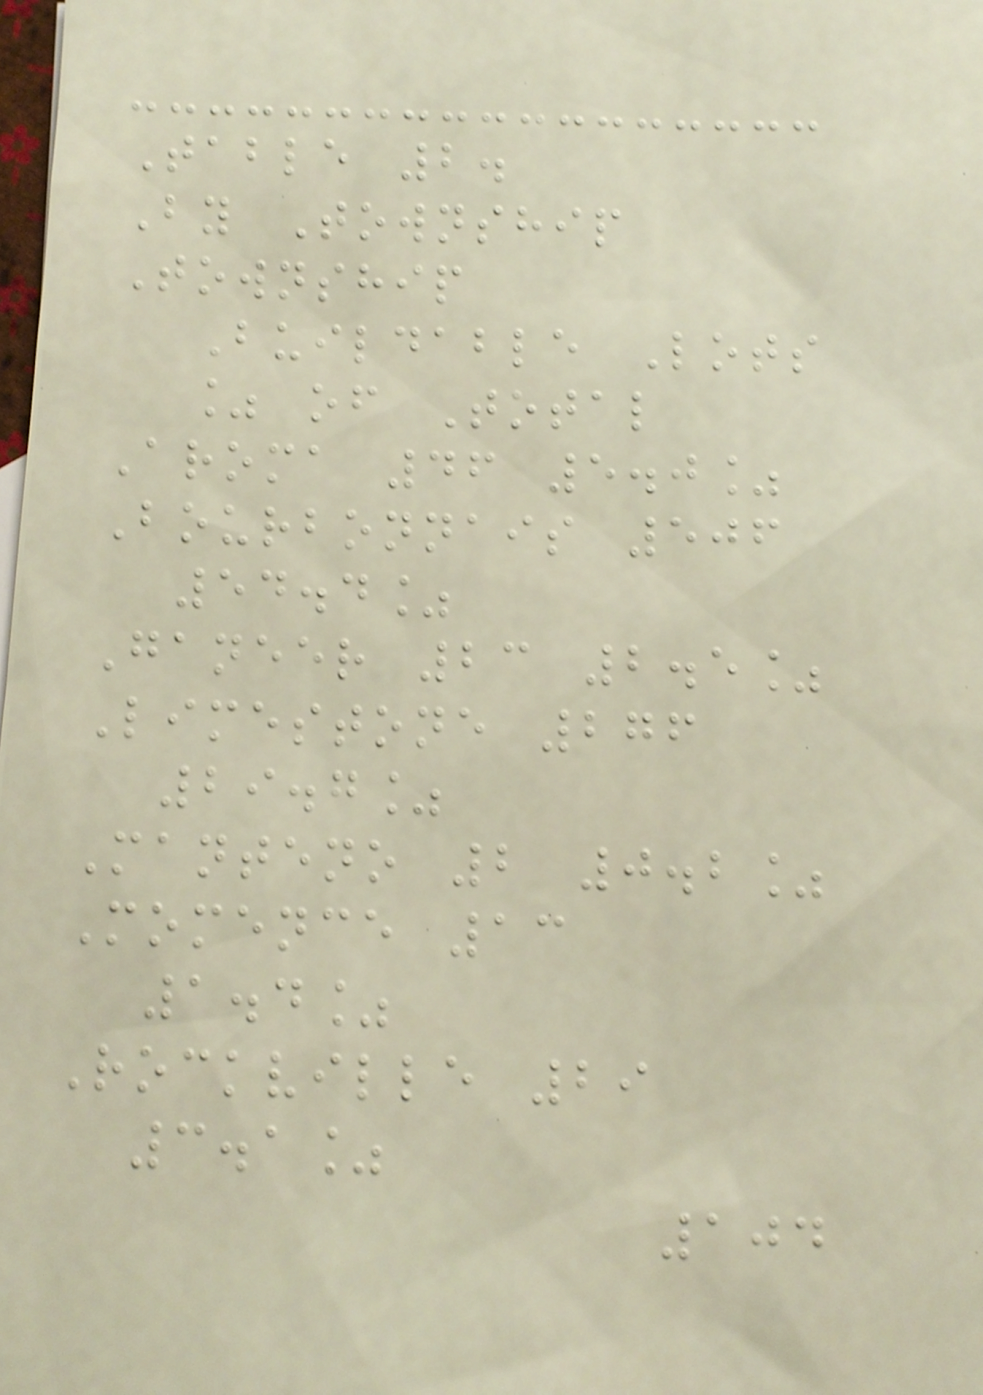Table 2.
By Township
Township
Buildable Lots
% of Total
Aroma 46 5.0%
Bourbonnais 506
54.4%
Ganeer 23 2.5%
Limestone 276
29.7%
Manteno 2 0.2%
Momence 13
1.4%
Rockville 29
3.1%
104
